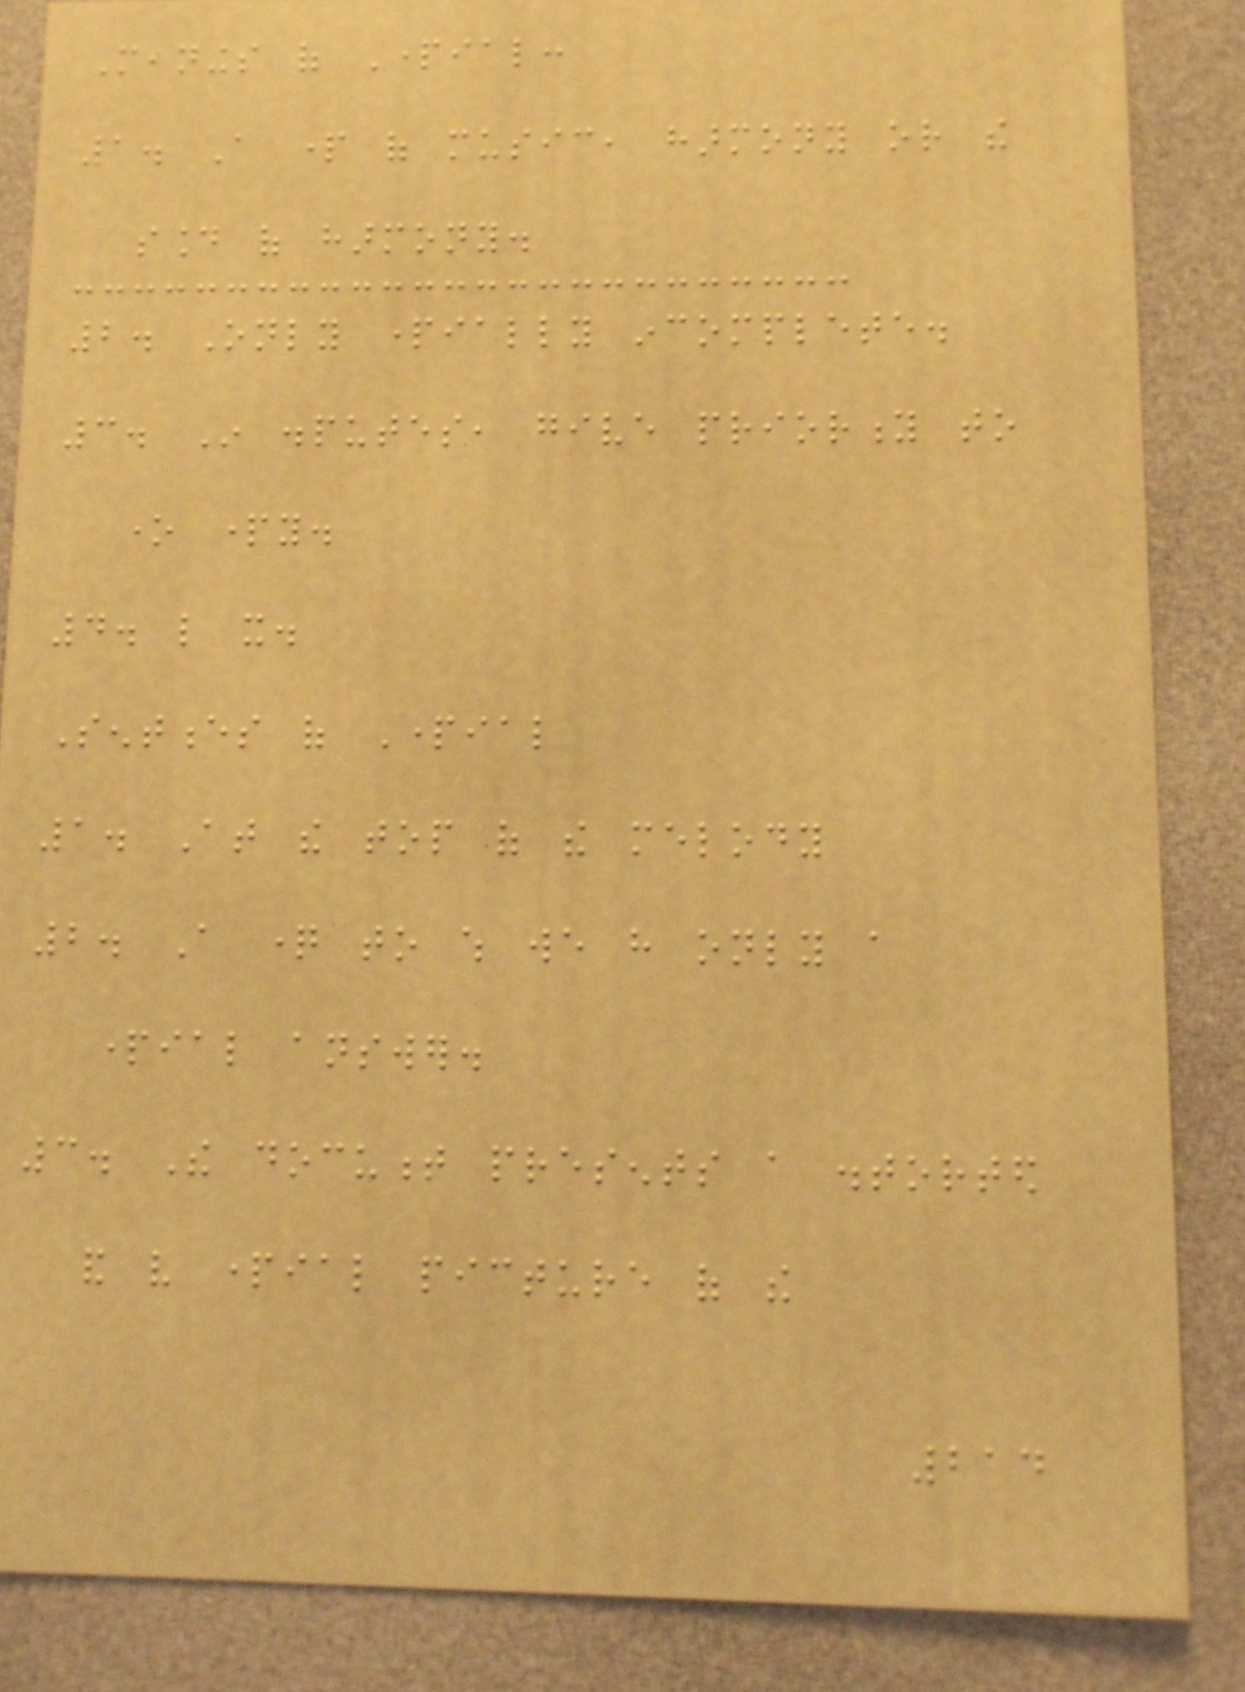Meanings of Partial:
1. A part of music, harmony or the
sound of harmony.
2. Only partially incomplete.
3. In disputes, give priority to
one party.
4. like it.
Sentences of Partial
1. At the top of the melody
2. A question to which we have only a
partial answer.
3. The document presents a distorted
and very partial picture of the
214
